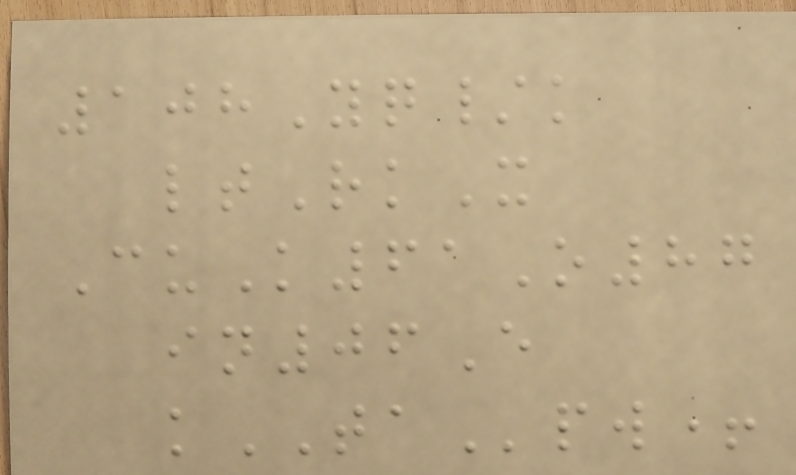108Yq/k
ltRkX
CuK61O87
in06E
kTApw+
